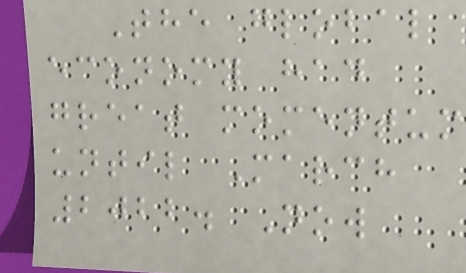The global
economy had
great momentum
until March
2022. Now
